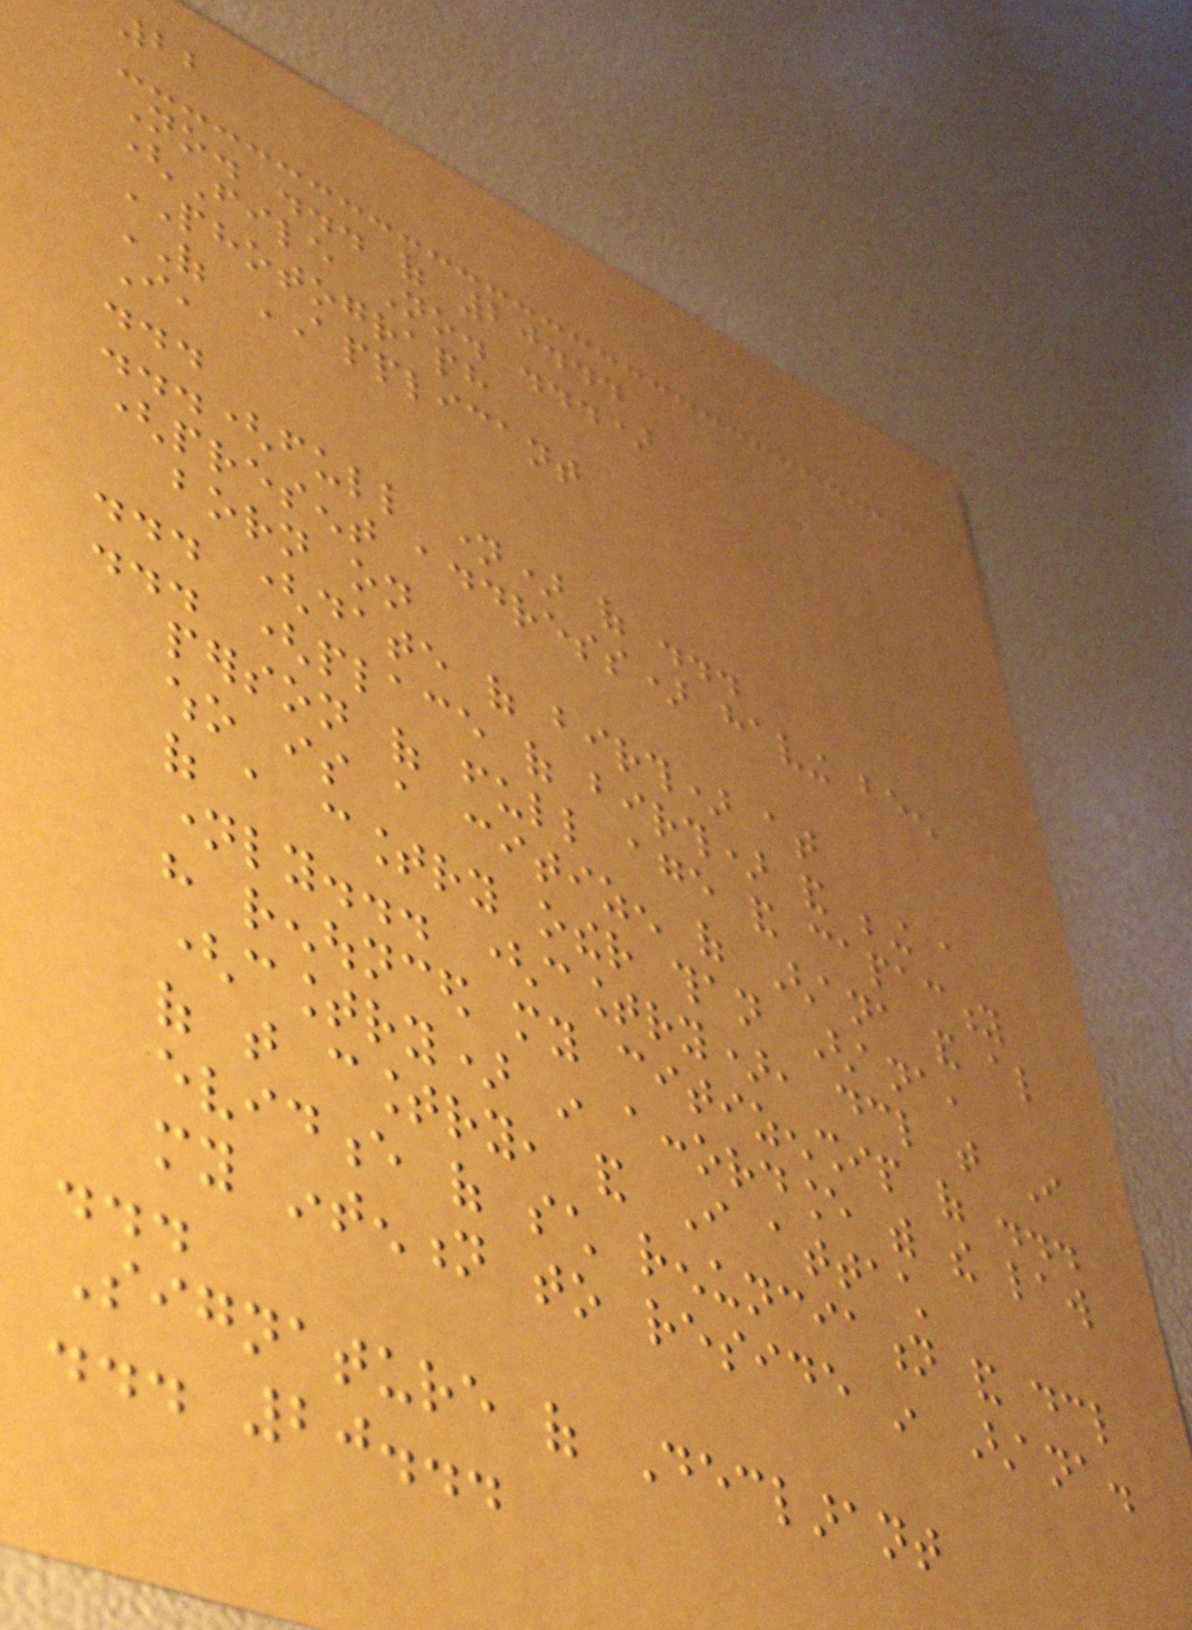22
No. ... of 20...
(File No. ...)
PHOTOGRAPH
OF APPLICANT
I,
...
...(full name) of ...
(present address) having been
born on
... (date of birth) at
... (place of birth) and being a
person of full age and capacity
who is a citizen of Ghana and also
of a country other than Ghana,
namely... (country), declare that I
have renounced my citizenship of ...
(country) in accordance with the law
of that country, and I attach
evidence of such renunciation and declare
my intention to reside in Ghana.
...
Signature of Declarant
... 20...
